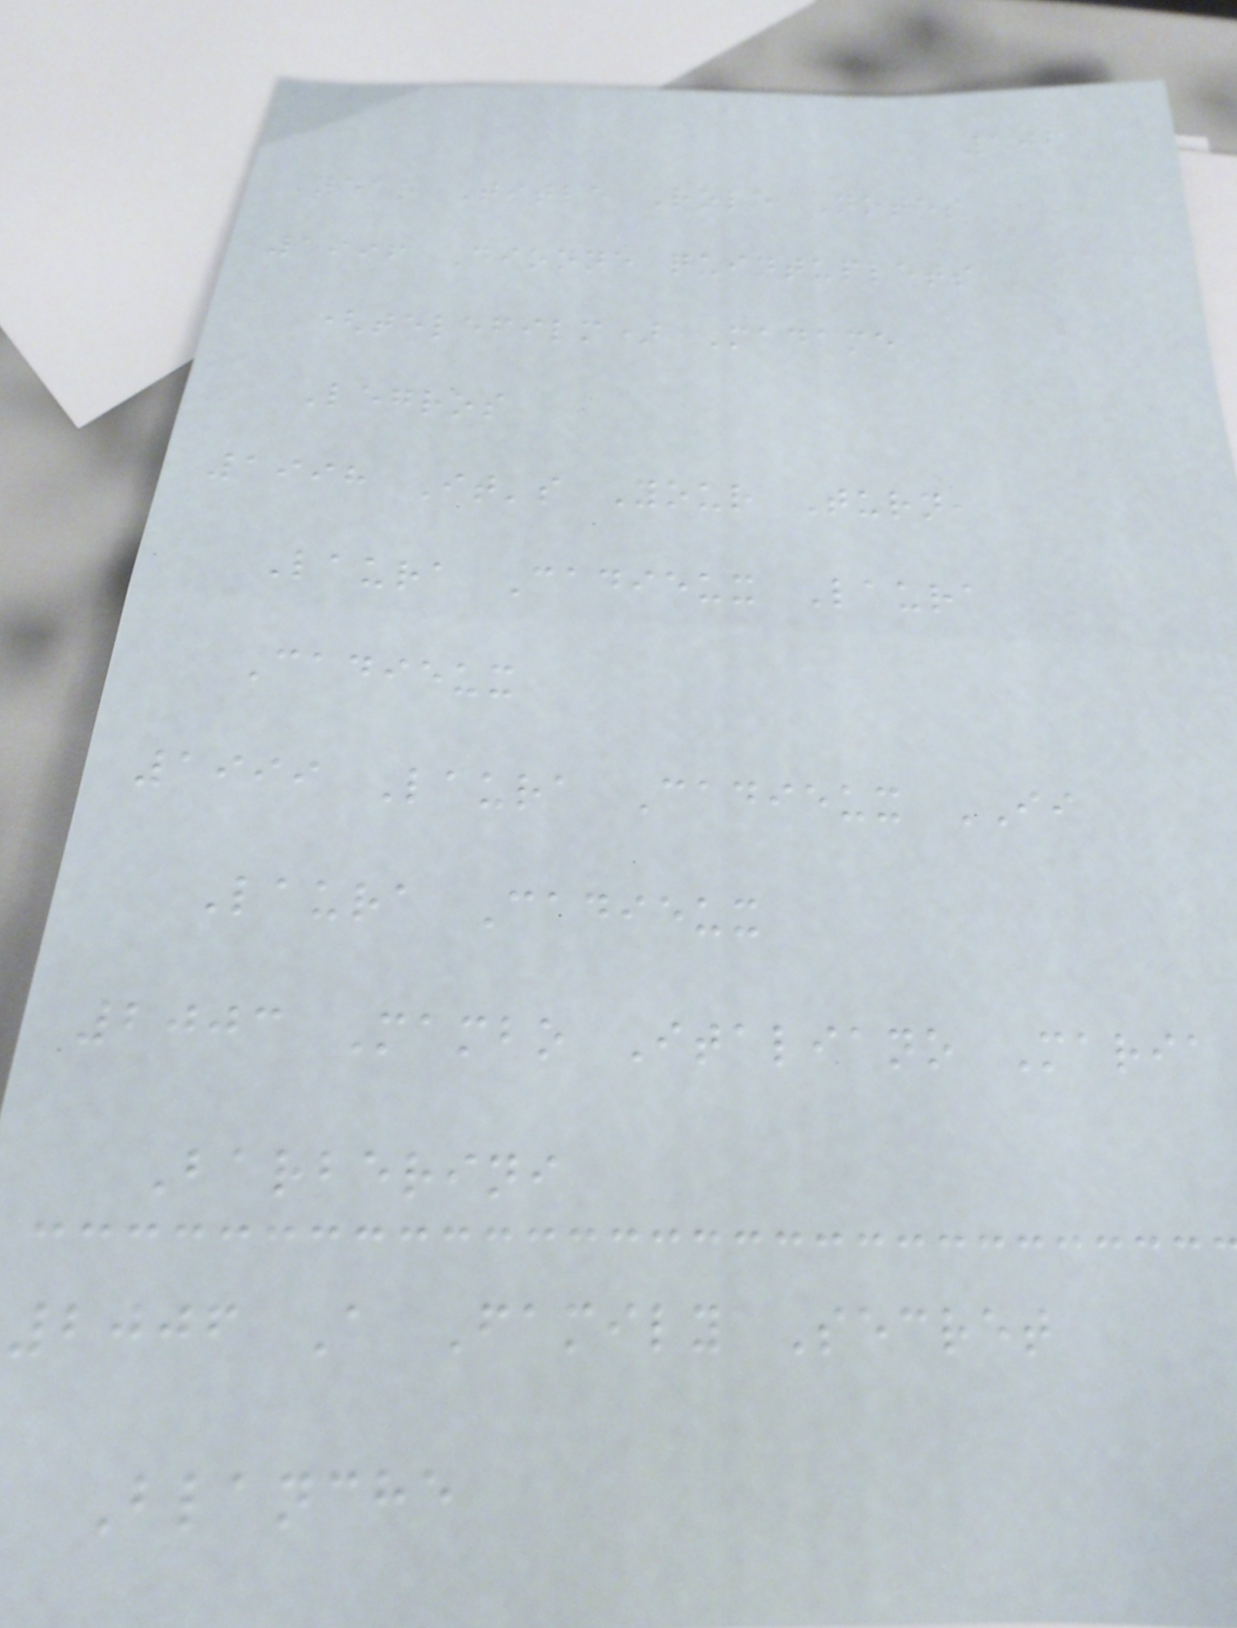106
Year Title Role Notes
1996 Dionne quintuplets
(telefilm) Madame
Legros
1998 It's Your Turn,
Laura Cadieux Laura
Cadieux
1999 Laura Cadieux II
Laura Cadieux
2003 Mambo Italiano Maria
Barberini
2006 A Family Secret
Blanche
